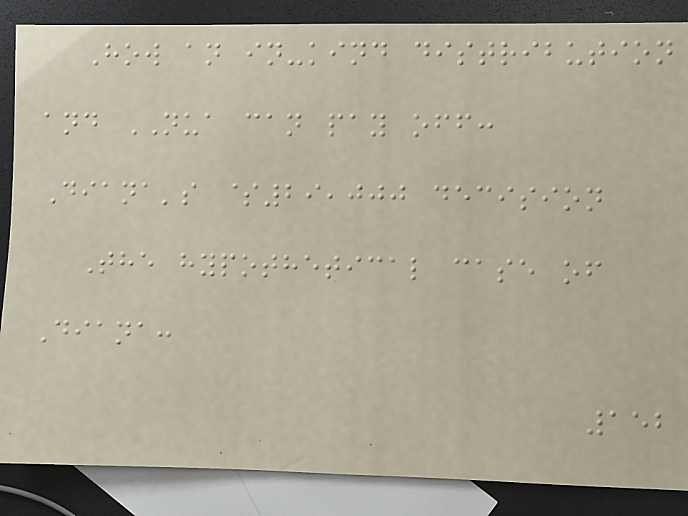How an in-kind distribution
and NUA can pay off:
Diana's $29,000 decision
The hypothetical case of
Diana:
152
